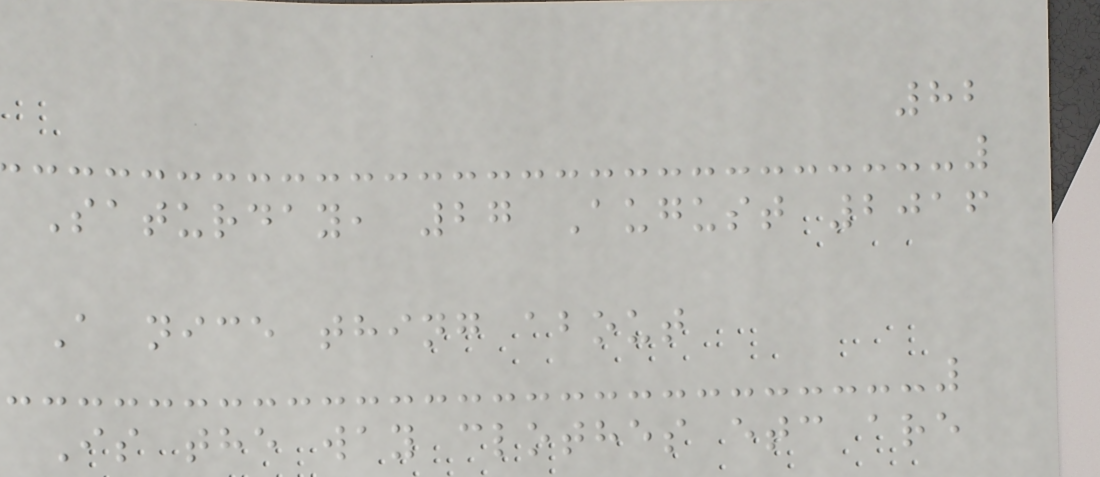82
Saturday, 27 August 2016
A nice thing about
Is the way clothes etc are
